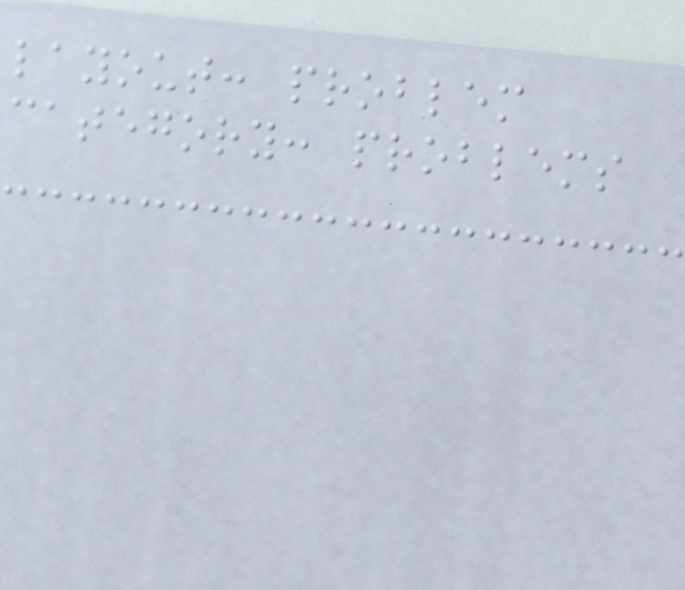layout: problem
category: problems
